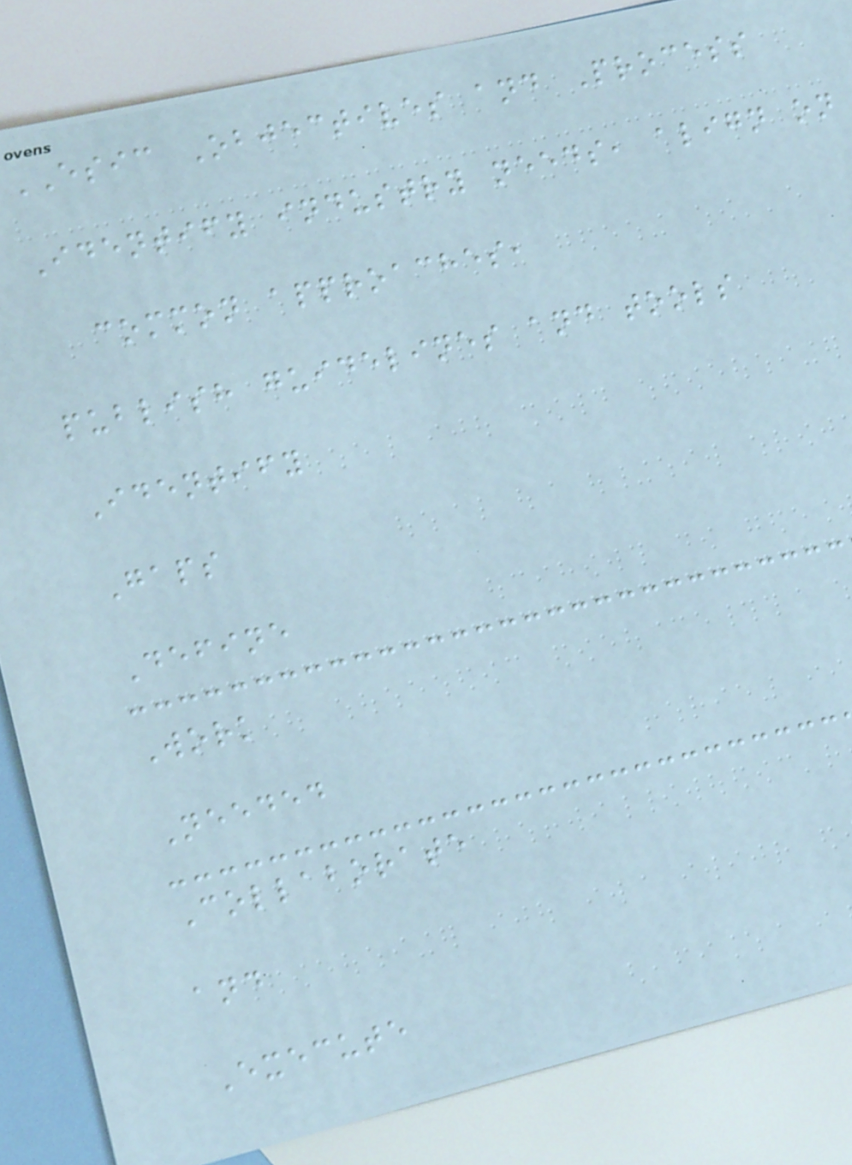ESIC Objectives and Process
Identify industry needs, align on
common approaches,
publish guidelines and tools
Identify
Gaps
Define
Work
Needed
Collaborate
and
Execute
